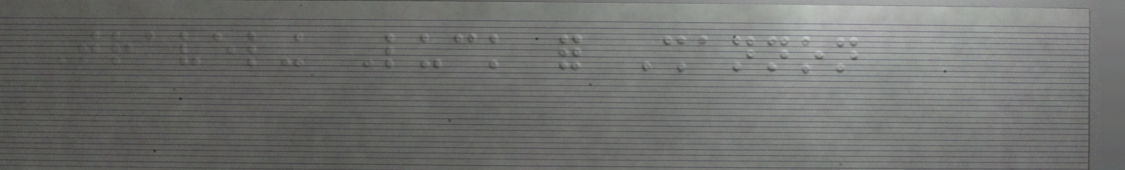Traveling Luck for Shannon
